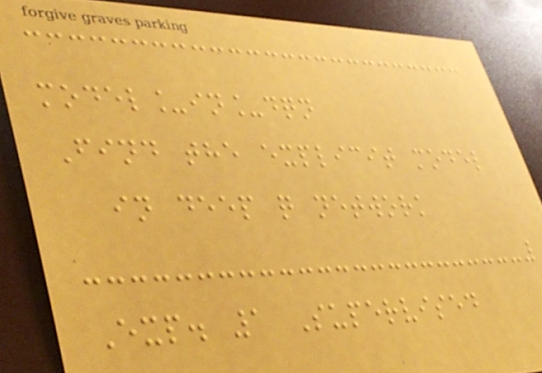model_in_dqn
Find the explicit model
in deep q network
Exp. 1 Supervised
